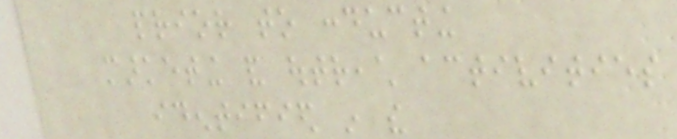prior to conducting
marketing and outreach activities
identified in the
